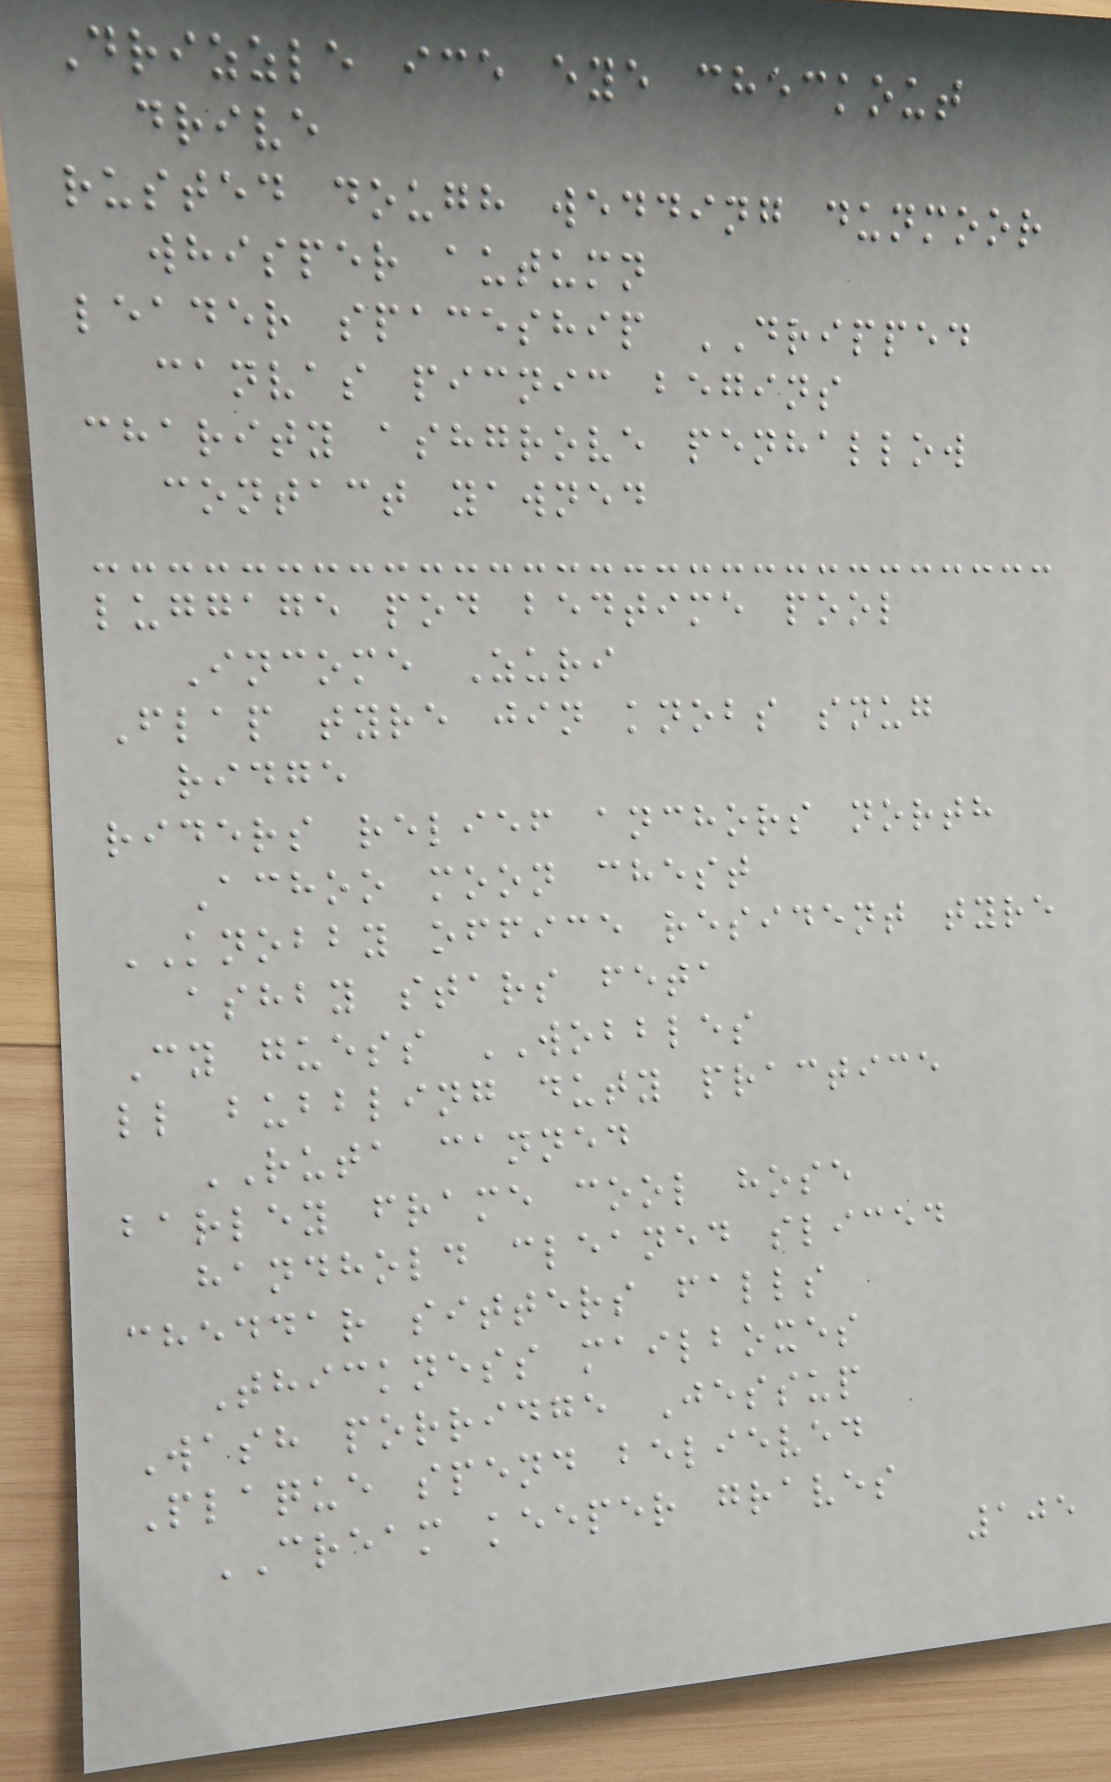Drizzle ice eye checkout
drive
rusted dough wedding dunmoor
whisper autumn
leader spaceship DRIPPED
canvas picnic begins
charity ashgrove penhallow
contact yawned
luggage pod bedtime pool
Income Zuri
Flap tyre jin knobs snug
ridge
riders relief anchors north
Achoo moon chest
KNOBBY office resident tyre
ashby stars feta
Cy guess WOBBLES
ll bubbling duty practice
RUTA canned
barley frame cool hose
handhold cleaned sliced
cheddar sitters falls
Thickness mailboxes
Wash porridge Jessup
Plaque spend believed
CREAM keeper graves
105
